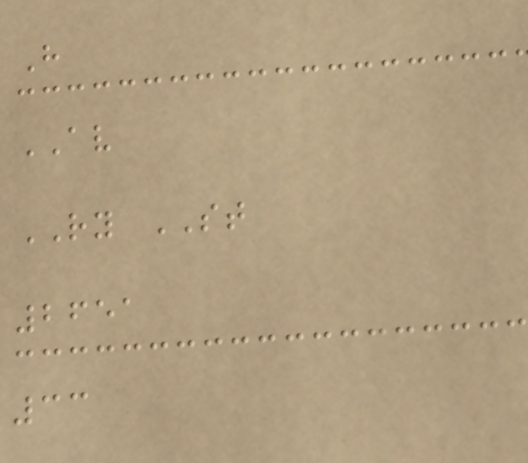H
AV
RY ST
2651
33
